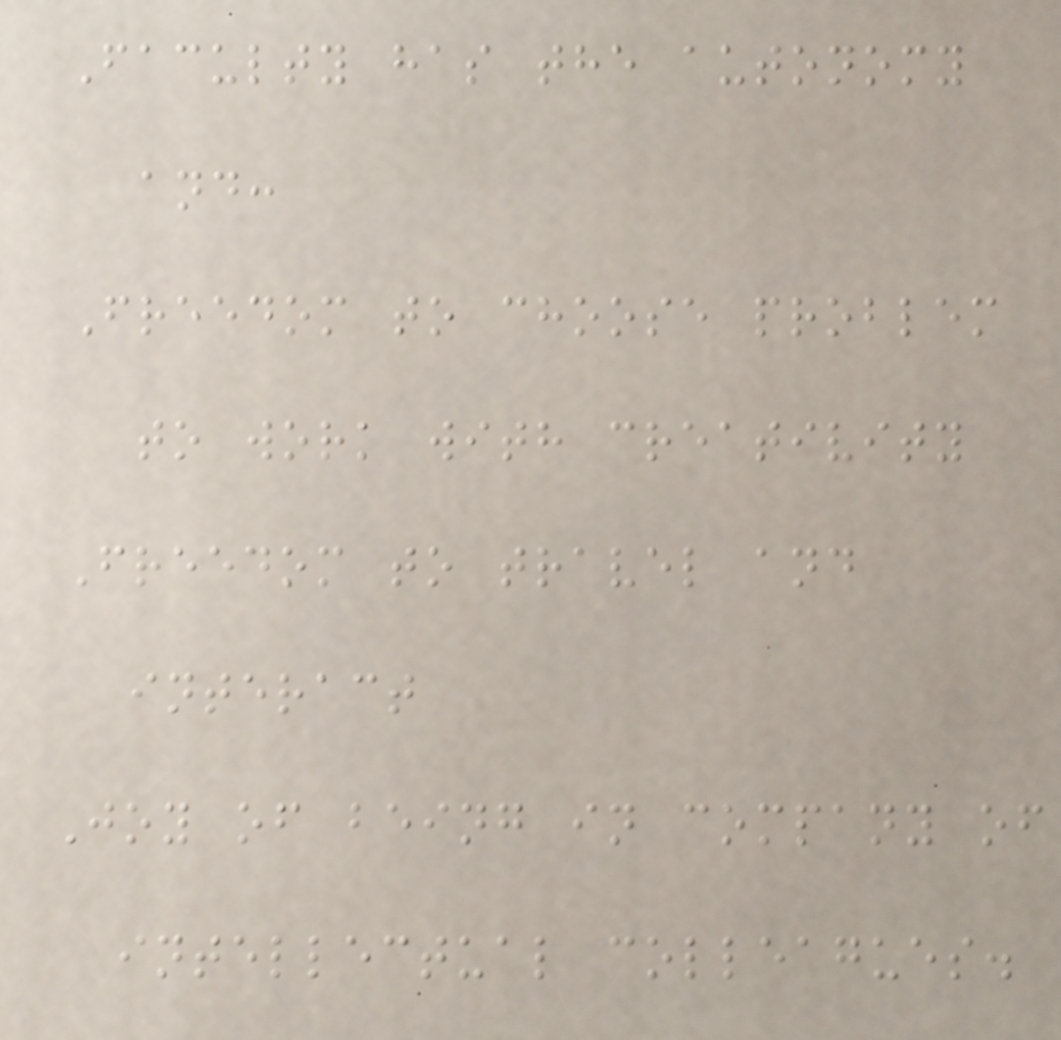Faculty has the autonomy
and:
Freedom to choose problem
to work with creativity
Freedom to travel and
interact
Joy of being in company of
intellectual colleagues.
